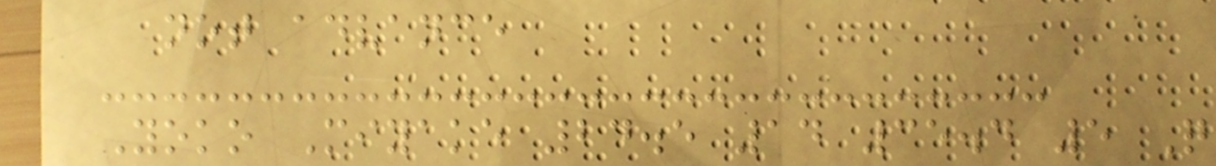not advance
Yoko Miyake 24.5 14 35.4 5 Q
